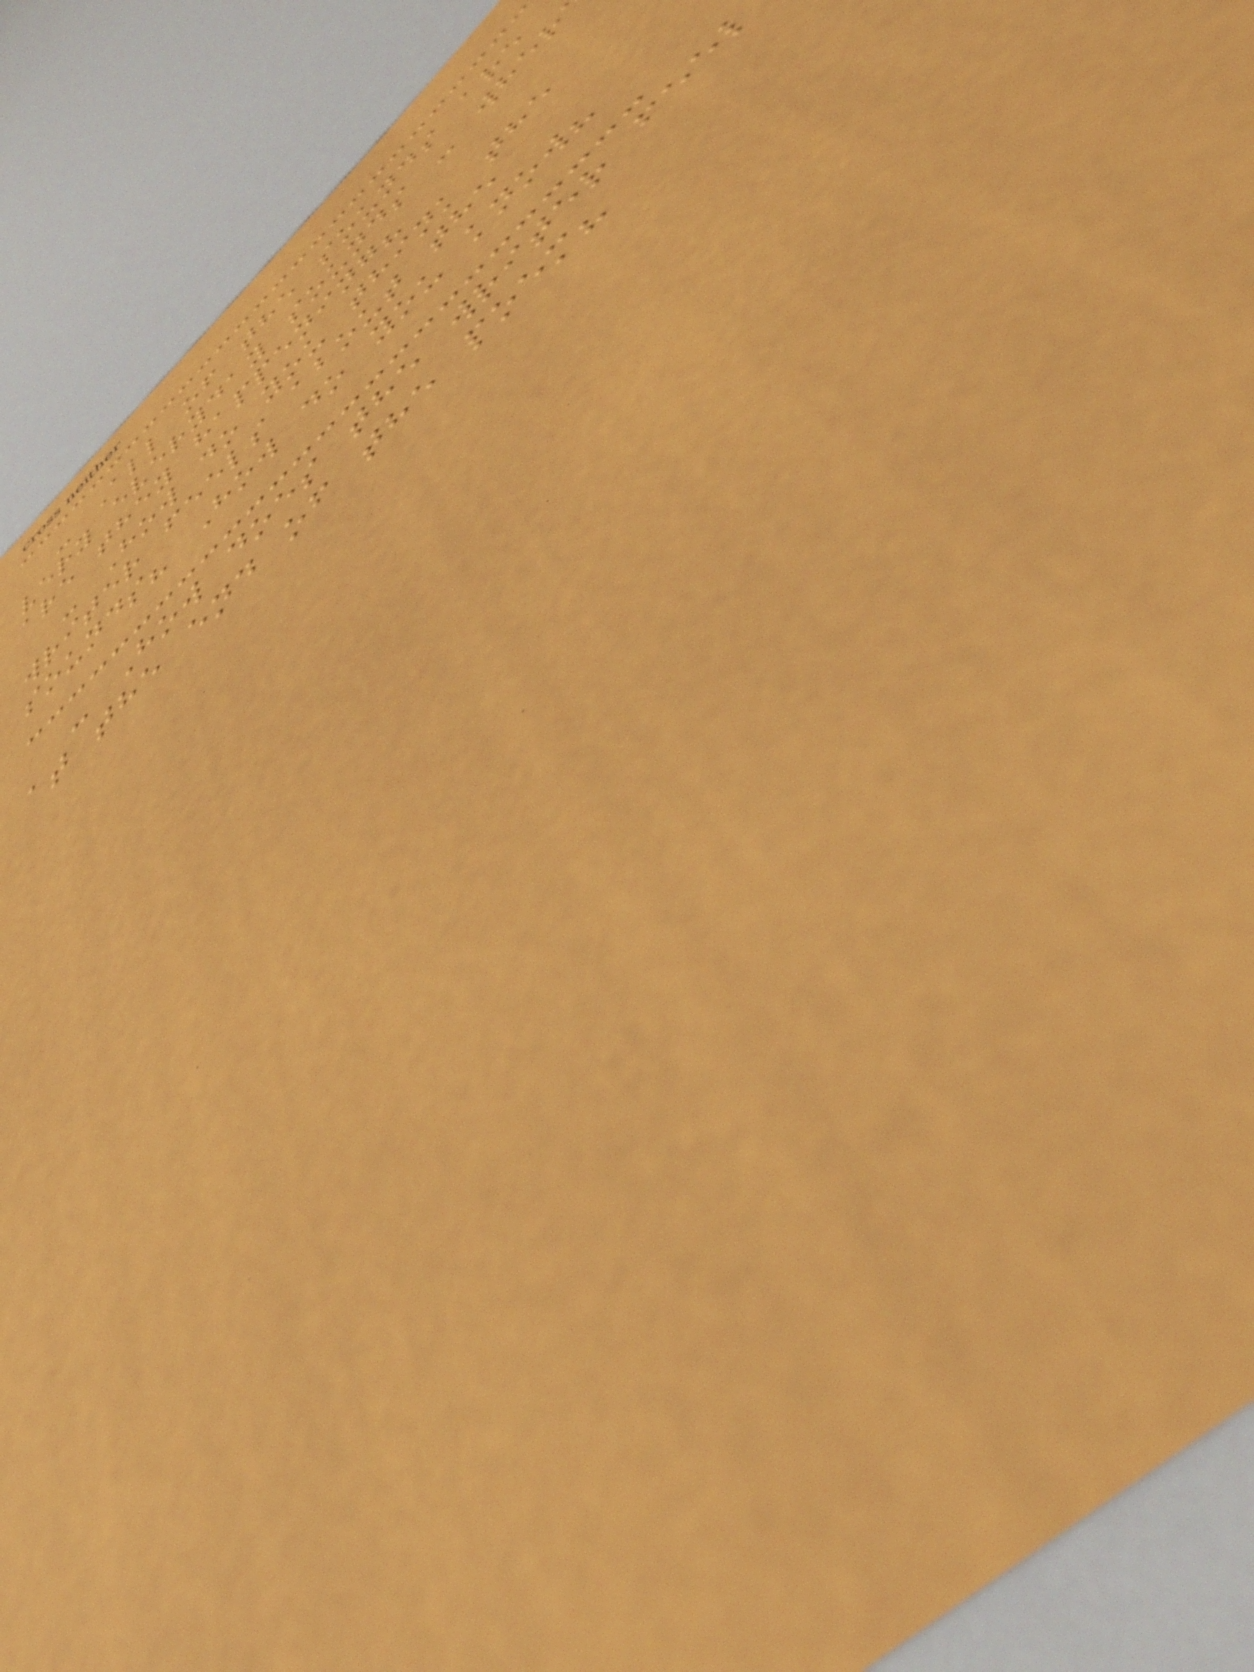- All of the sounds are
very everyday sounds - wher
are they happening?
- How do you think the
writer feels about the
sounds? How do you know?
- How does the writer feel
at the end of the poem?
